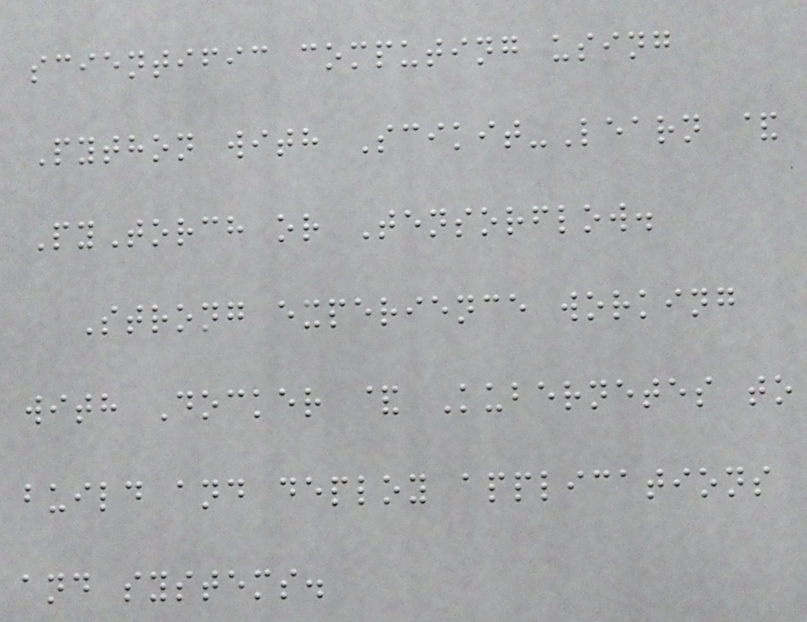scientific computing using
Python with Scikit-Learn &
PyTorch or Tensorflow.
Strong experience working
with Docker & Kubernetes to
build and deploy applications
and systems.
